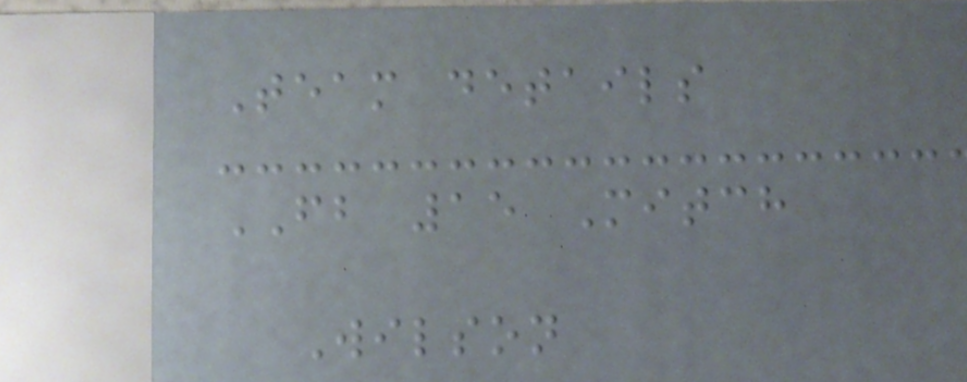Team details
FB 15 Mitch
Wilson
